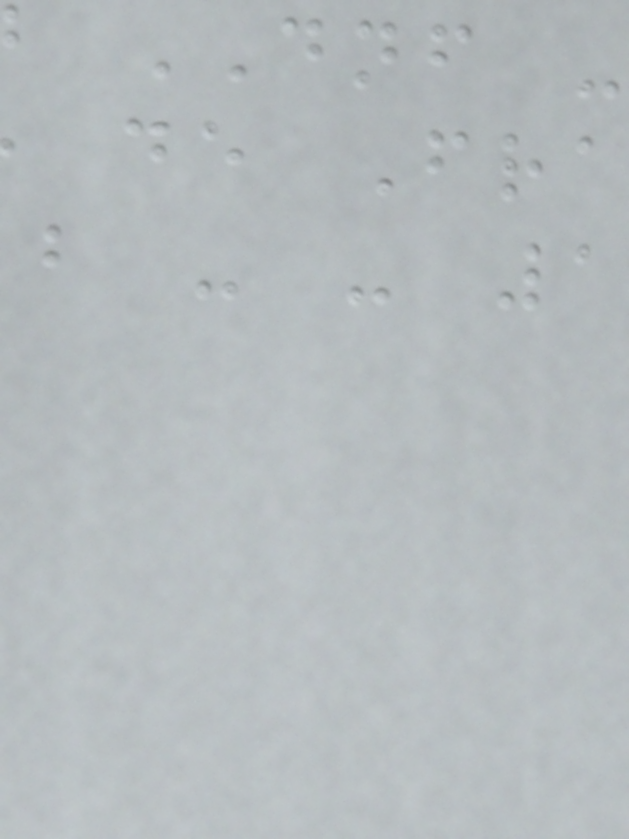DNF -
de Fra
b - - 1
